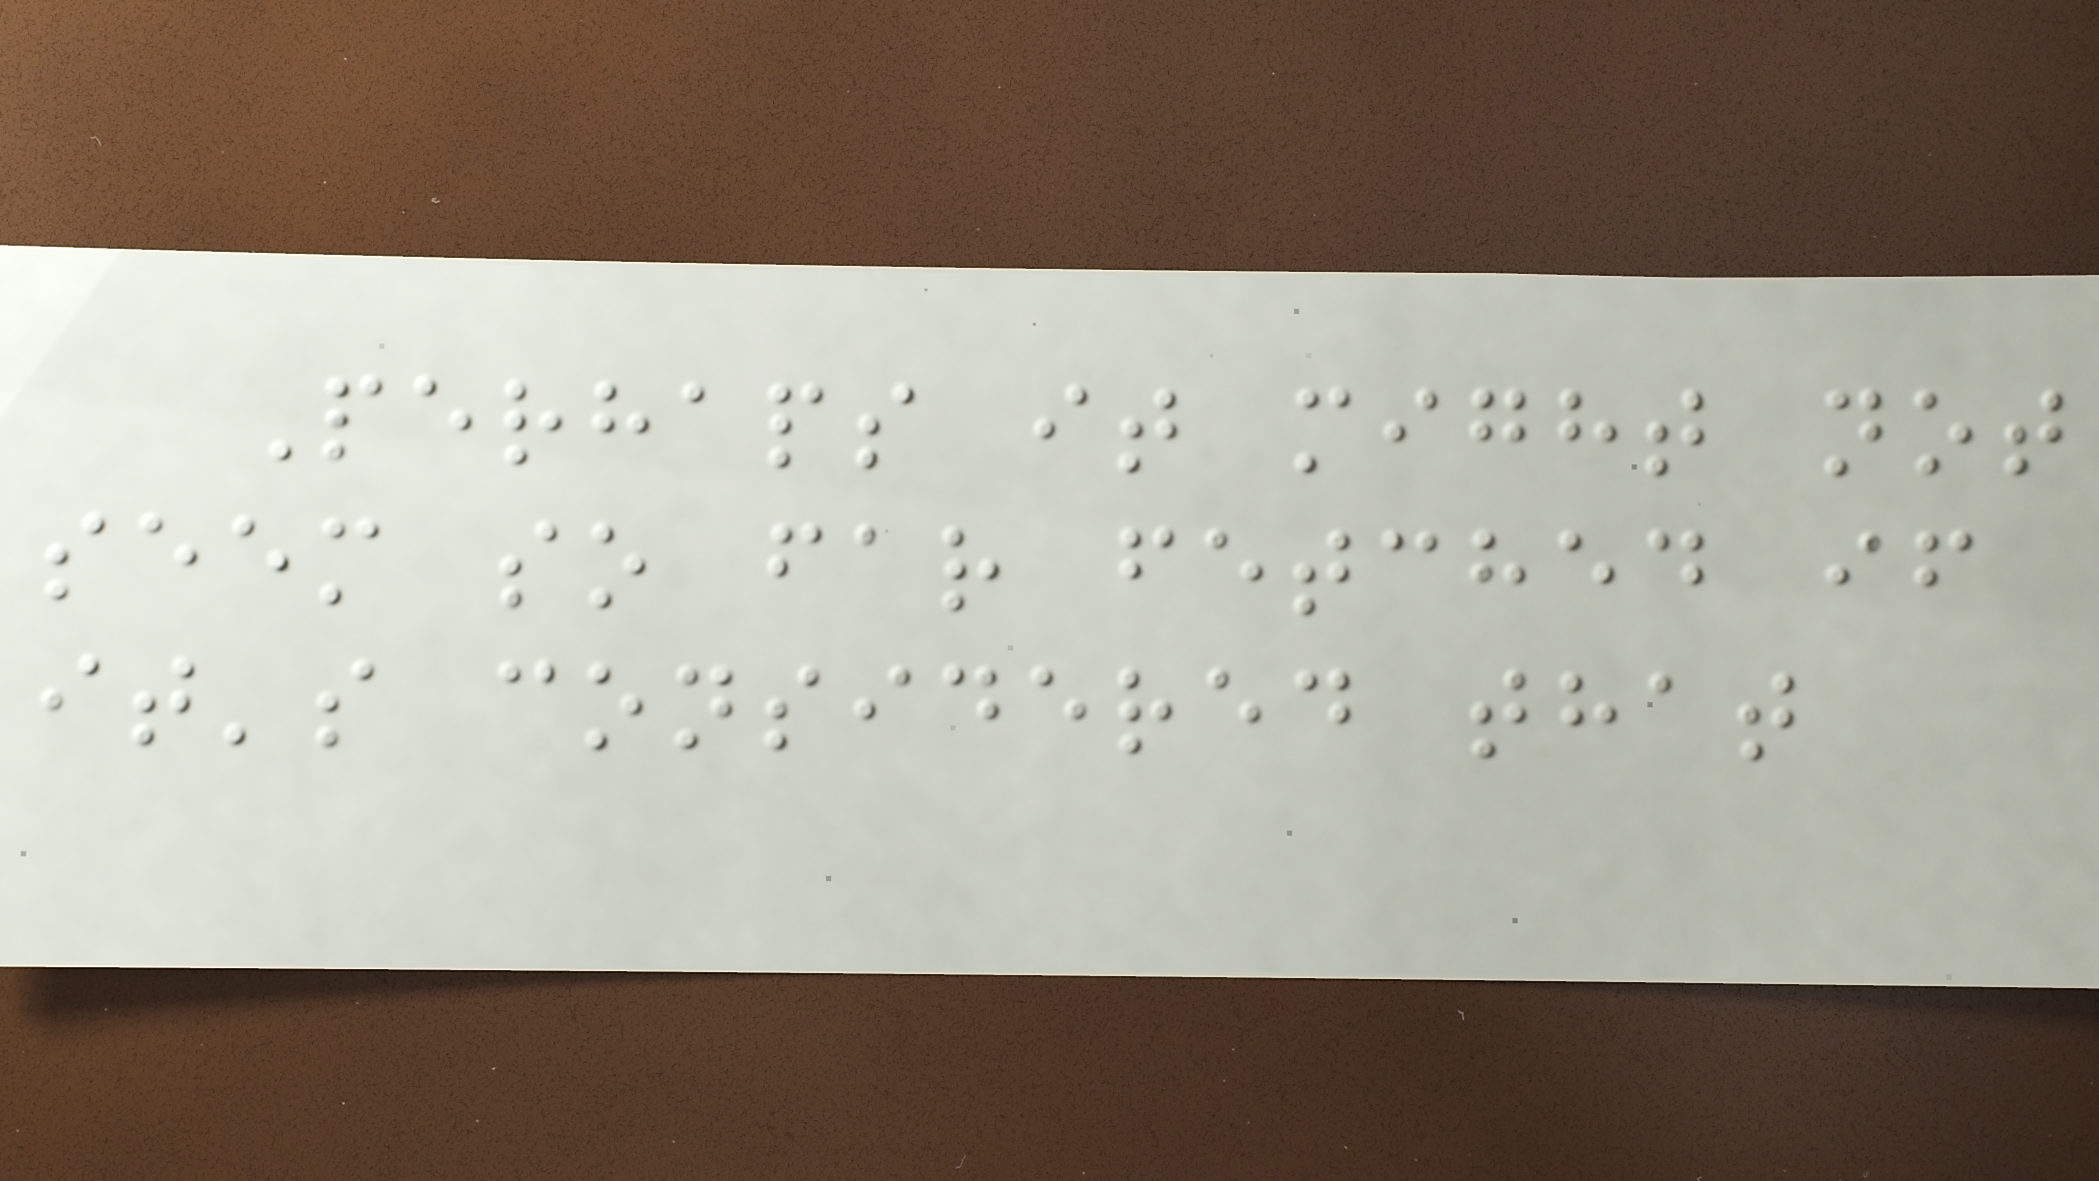Perhaps it might not
seem so far fetched if
it's considered that
